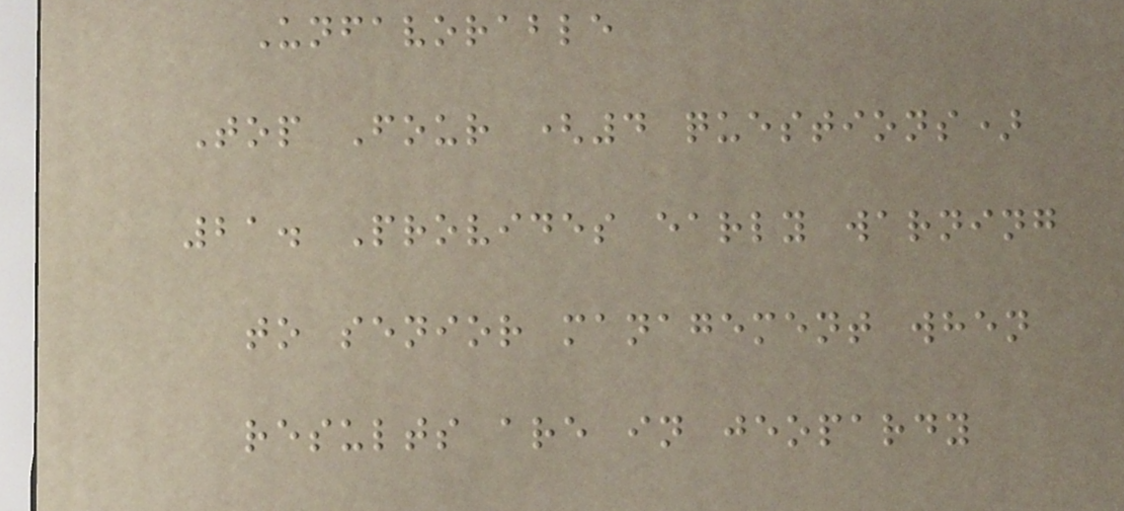Unfavorable
Top Four (4 questions)
21. Provides early warning
to senior management when
results are in jeopardy
